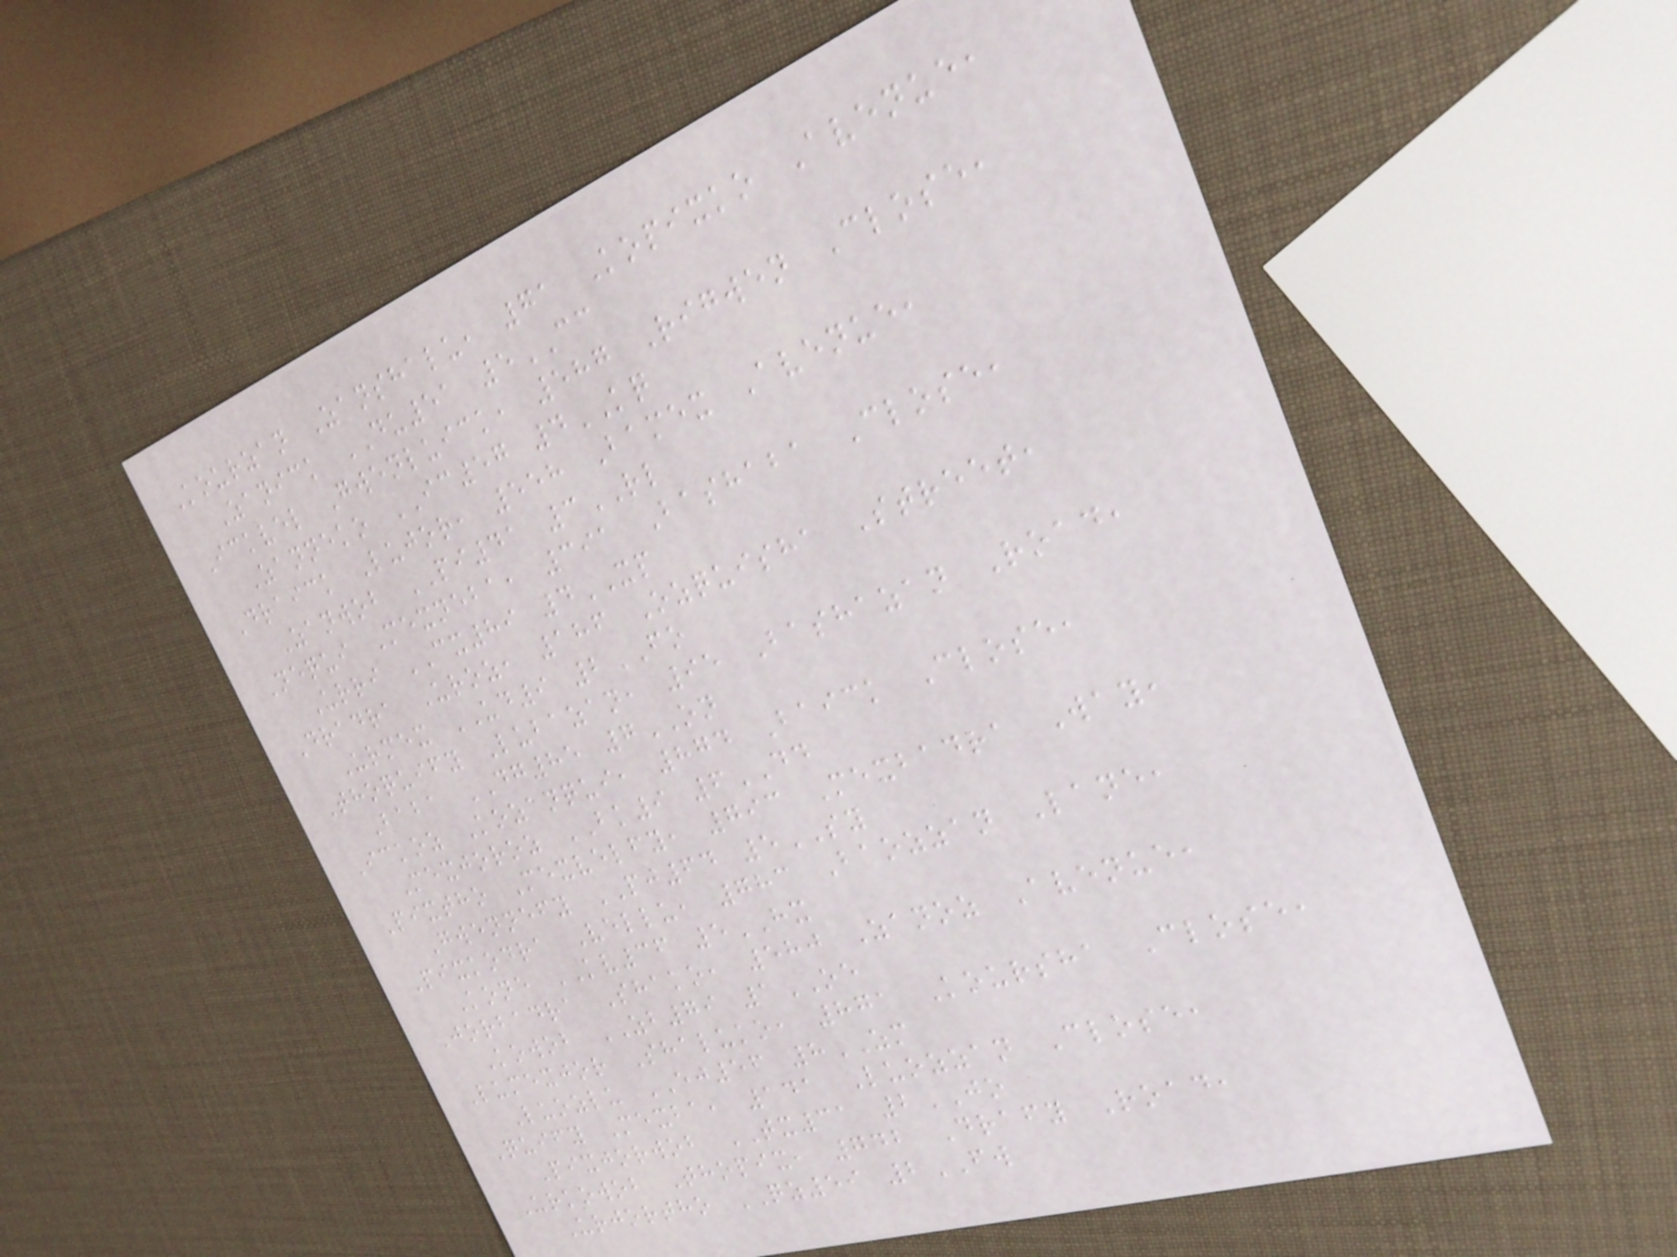Kourzan Zanshalu, 71 Kopixko Avenue,
Zanick DU51 5CC
Ickvel Gwenluick, 587 Rigwen Close,
Zanneko IC57 4KQ
Draick Lujor, 558 Bamex Avenue,
Zanwob PI41 3RL
Nequi Mexneba, 391 Bashaba Close,
Urri CX89 4XP
Dradra Uroz, 186 Ozquisha Street,
Urmex UD9 2FO
Thoquify Lubazan, 95 Bashazan Road,
Baba DG85 7ON
Ickoz Kozanqui, 874 Baick Close,
Mexjoroz BK9 6DD
Pixtho Mexvelfy, 793 Mexbadra Way,
Gwennefy PJ64 5SY
Pixkodra Vellu, 783 Baozzan Lane,
Kone KV36 5HX
Jorbadra Shako, 580 Zanoz Avenue,
Kowob ZB79 1OE
Lumexjor Shaluko, 871 Koursha Close,
Luozlu EJ56 8ZM
Quify Mexba, 141 Luozzan Close,
Pixjorwob TX31 2JO
Urkowob Thopix, 742 Drafy Road,
Urjortho QZ59 2FW
